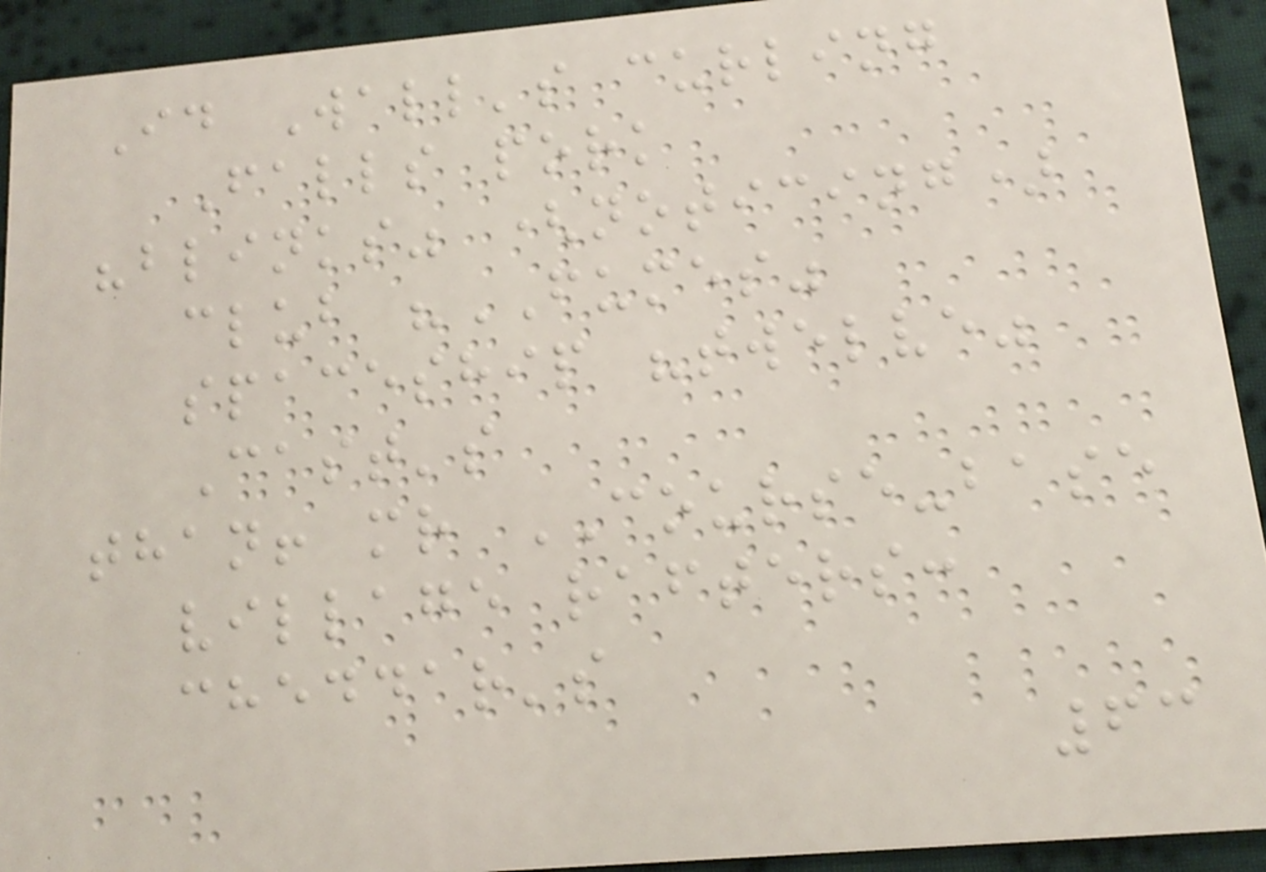Id Wall's curling
Falls pork
"blinks" (noticing)
club "FUMES"
spaceship "twelve"
Cast's
than! mr COURSE-base
village rafters:
cheddar's
63
